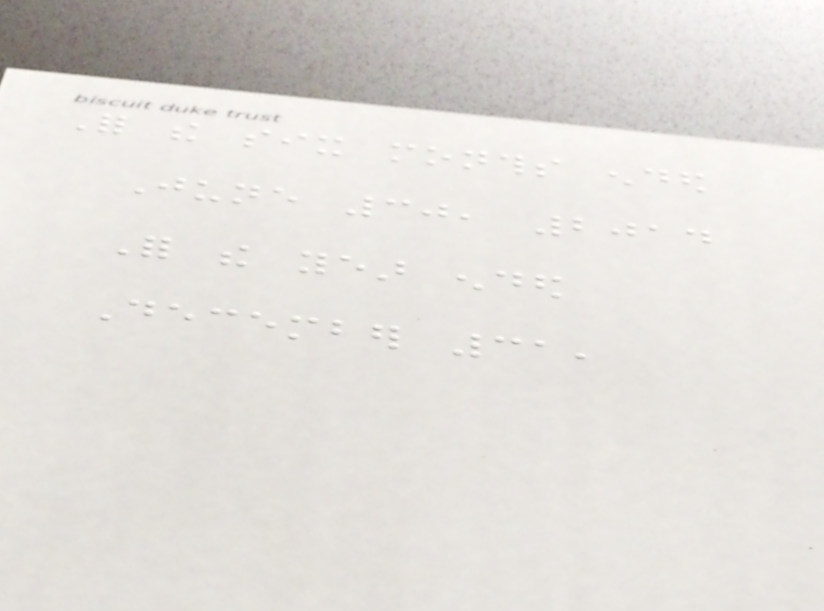For the six months ended
June 30, 2014
For the year ended
December 31,
